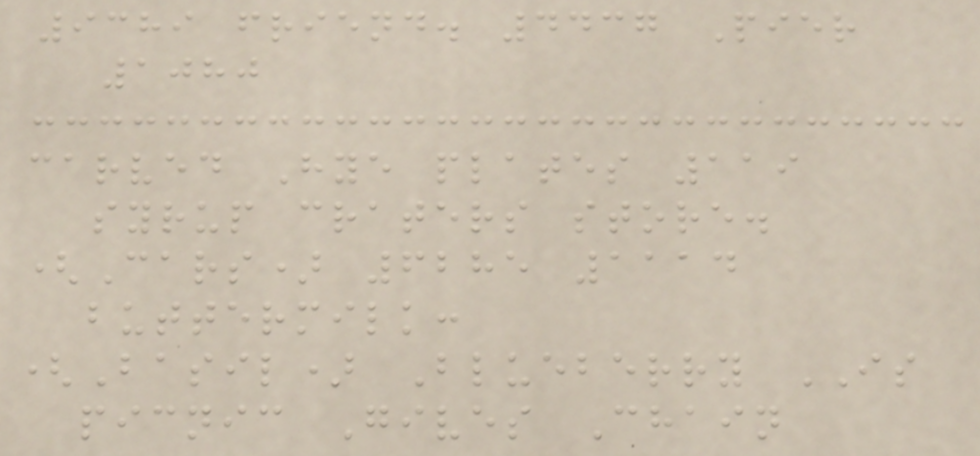9389 friend. 4437 Pier
1080
carved Hye plates 119
syrup craters store.
(Cars) 6285 1114
buttermilk:
(Basil) Blueberry IS
picnic Gives Chain
